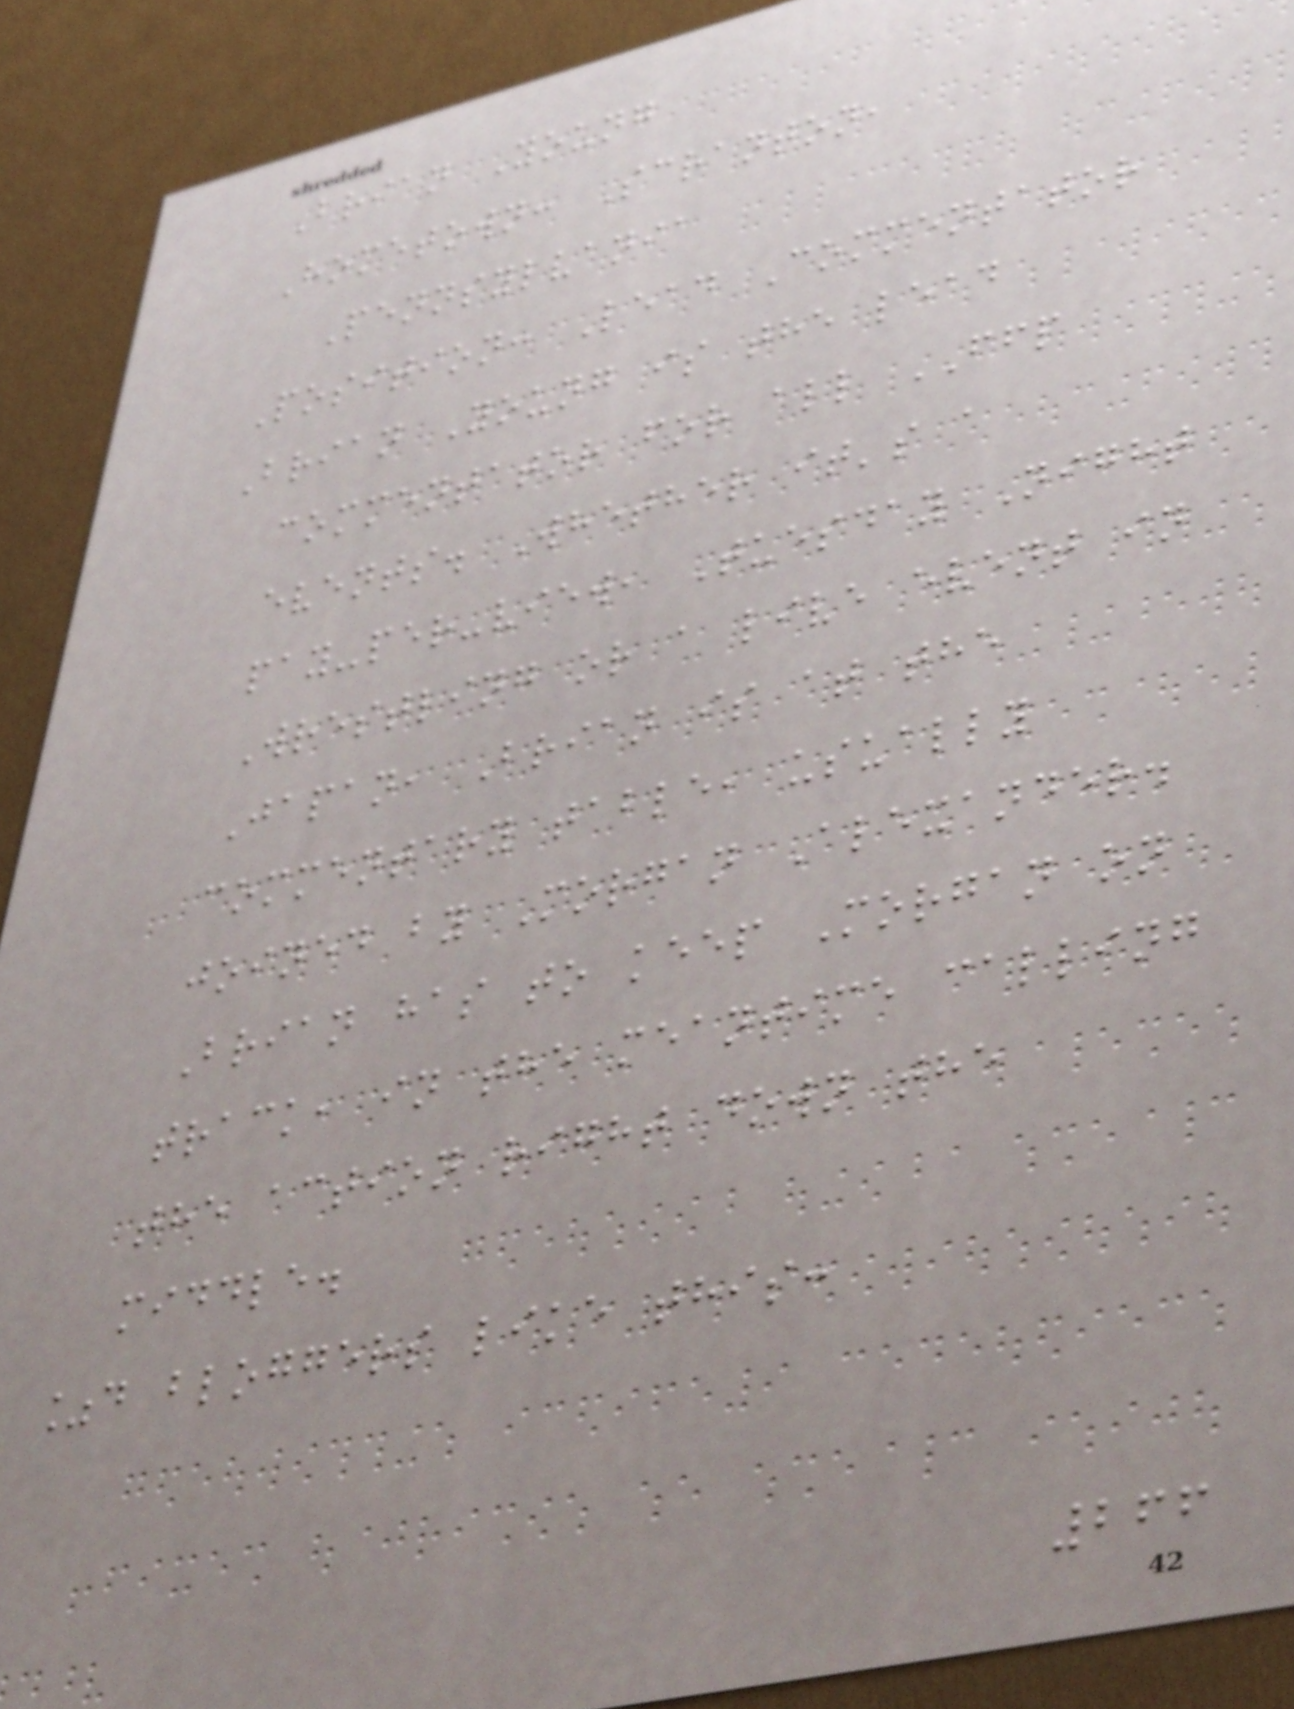Brian Young
Hometown: Scranton,
Pennsylvania
Position: Lead Commentator
Brian Young is the lead
commentator for all FFP
events. Whether it's a
pay-per-view, Tuesday Night
Wrestling or a live event in
Japan, Brian is at the
commentary table, usually
joined by Morgan Alexander.
Brian has to keep Morgan on
track, in the meantime calling
the action right down the
middle.
%d bloggers like this:
266
